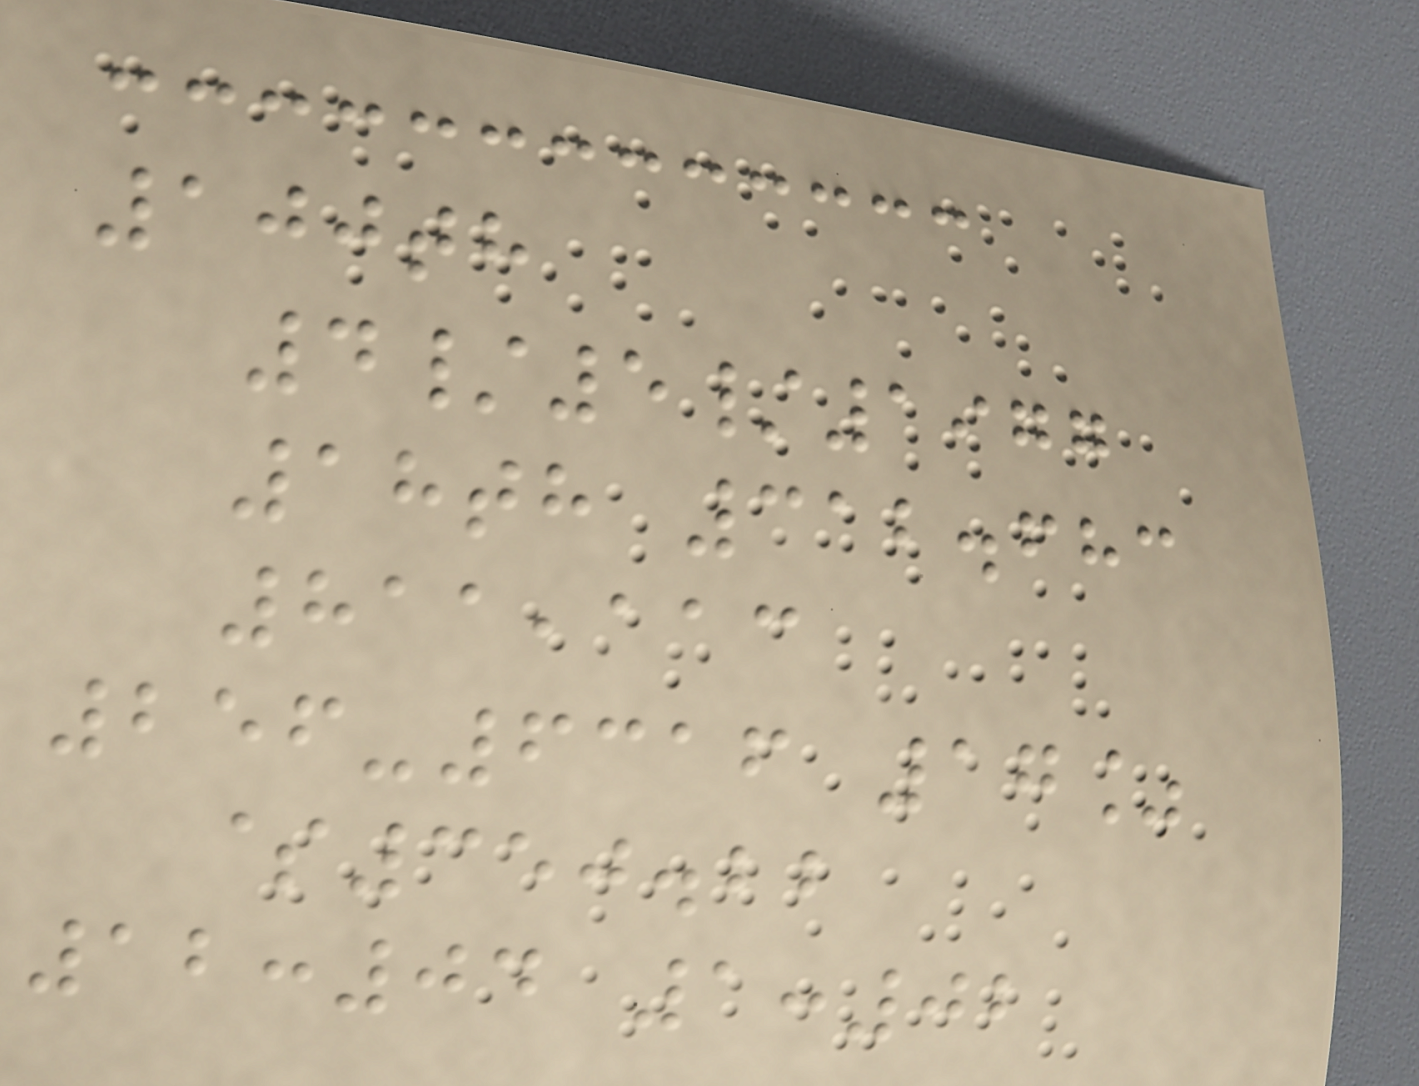100th
4/5/1977
18th 312.683
811,113
256-6316 17%
$350.22
12:04 1:02
